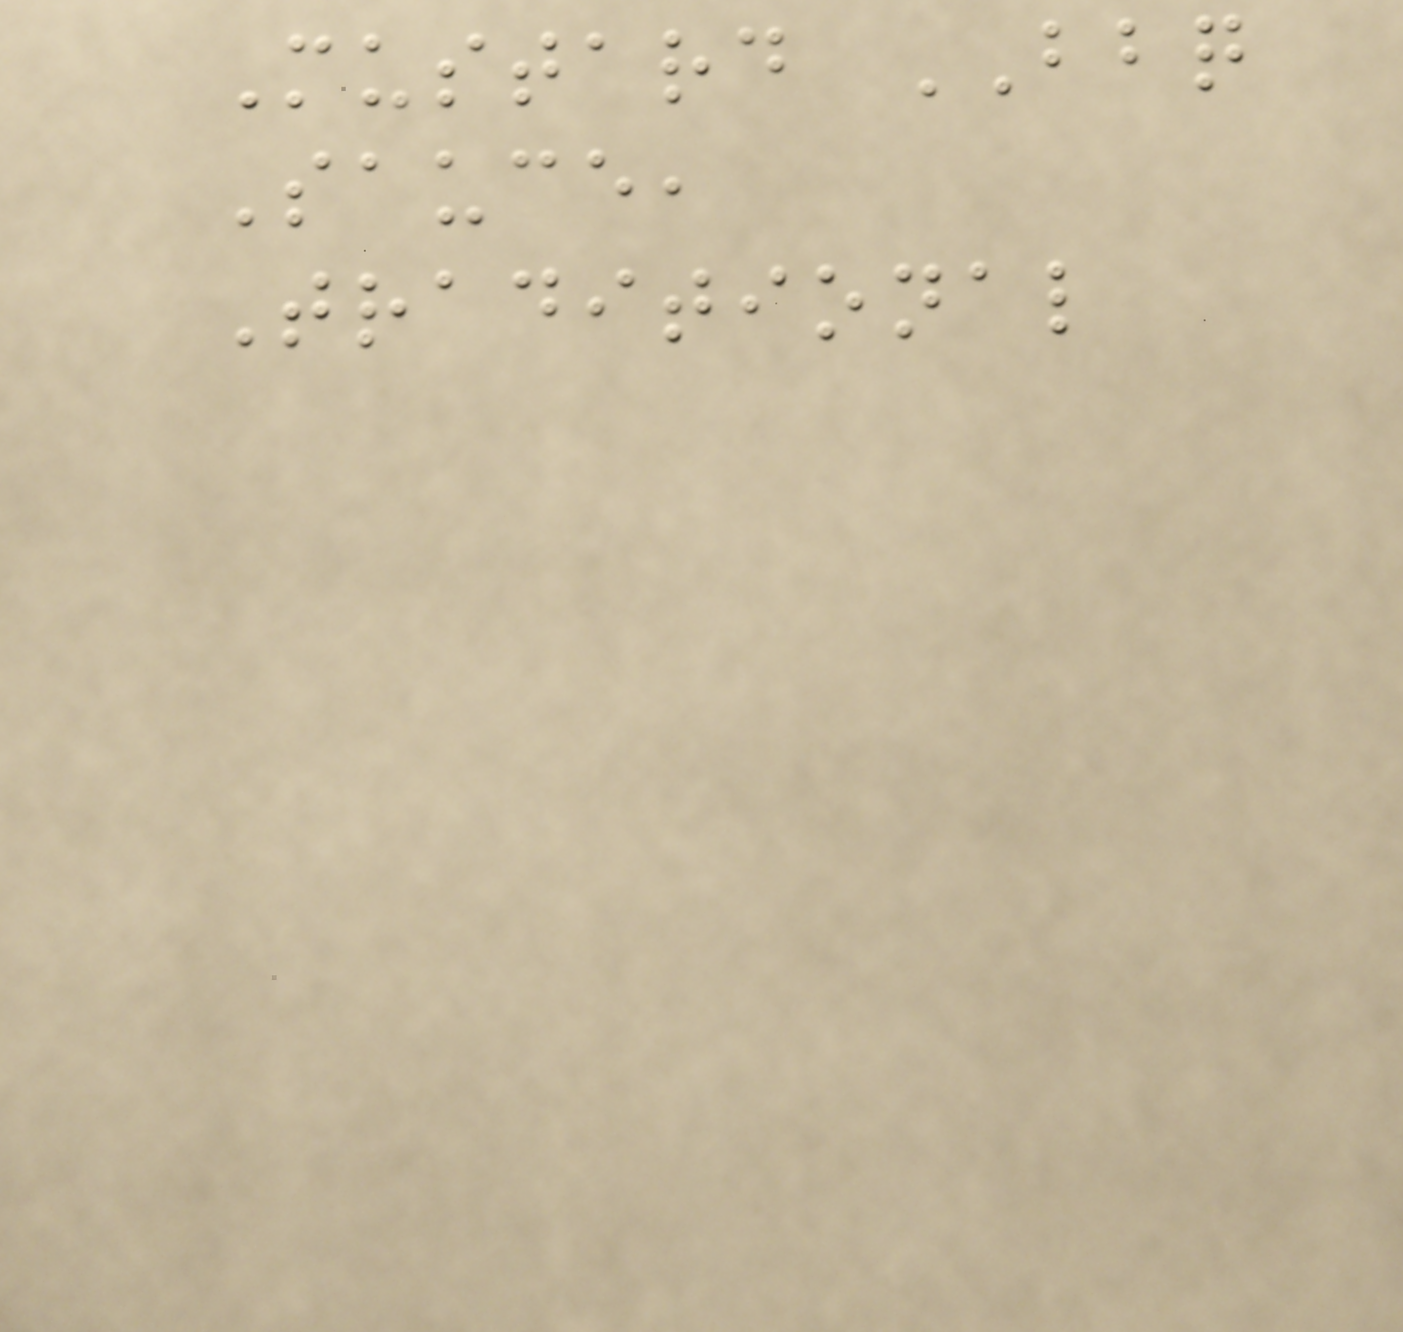Mustard BBQ
Sauce,
Traditional
